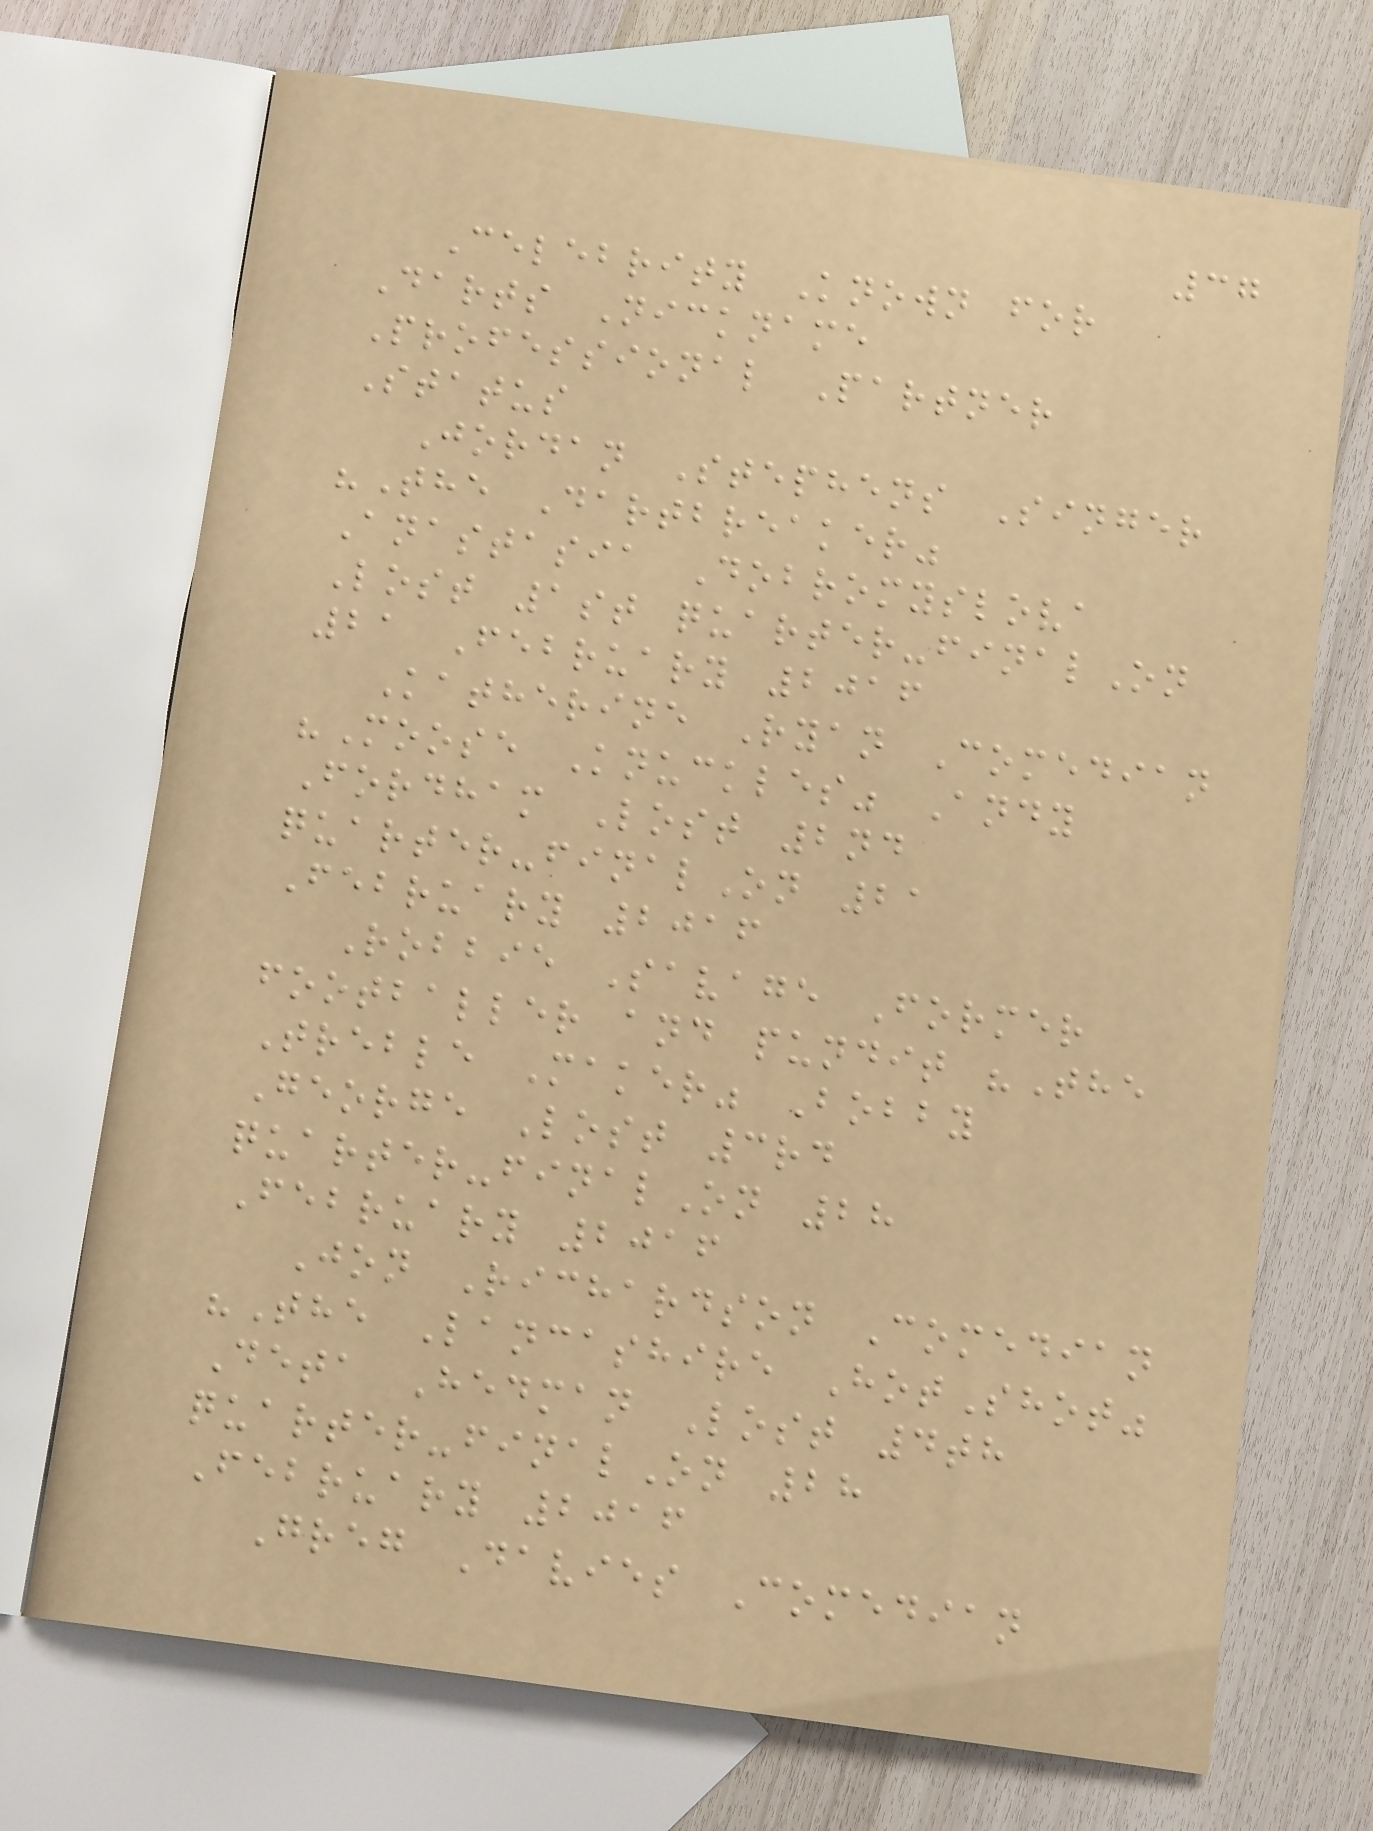37
Celebrity Known for
Darts Nickname
Professional Partner
Status
Jordan Stephens Singer
"The Dartbreaker"
Anastasia Dobromyslova
Lost 1st quarter-finalOn
21 February 2016
Katherine Ryan Comedian
"Moose Knuckles" Andy
Fordham Lost 2nd
quarter-finalOn 21
February 2016
Robbie Savage Former
footballer and pundit "The
Treble Maker" Bobby
George Lost 3rd
quarter-finalOn 28
February 2016
Jon Richardson Comedian
"The Lancashire HotShot"
Deta Hedman Lost 4th
quarter-finalOn 28
February 2016
Greg Davies Comedian
